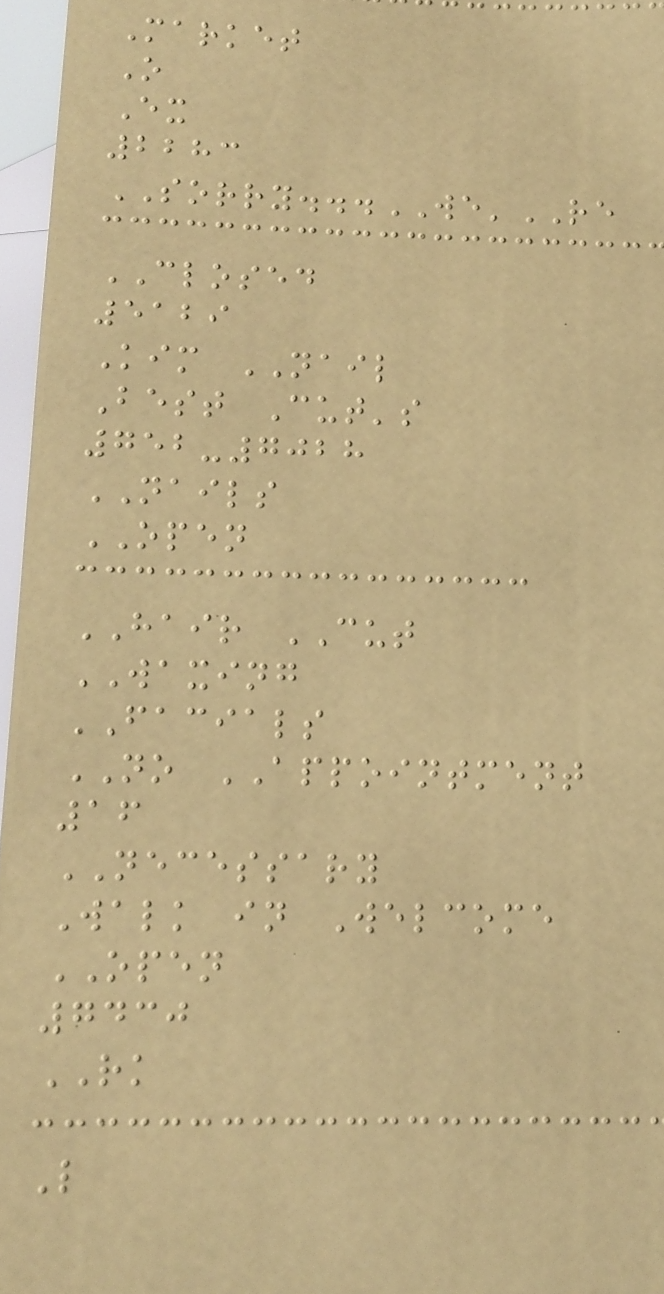Market
O
Ex
2283
SORRY...WE'RE
CLOSED
5129
Kim NAIL
Best Cut's
752-7028
NAILS
OPEN
HAIR CUT
WAXING
FACIALS
NO APPOINTMENT
16
NECESSARY
Walk in Welcome
OPEN
7430
RK
L
